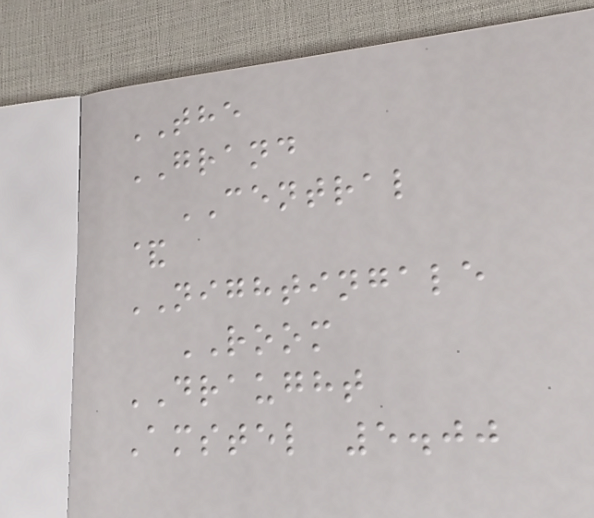THE
GRAND
CENTRAL
&
NIGHTINGALE
ROOM
DRAUGHT
Amstel 5.00
